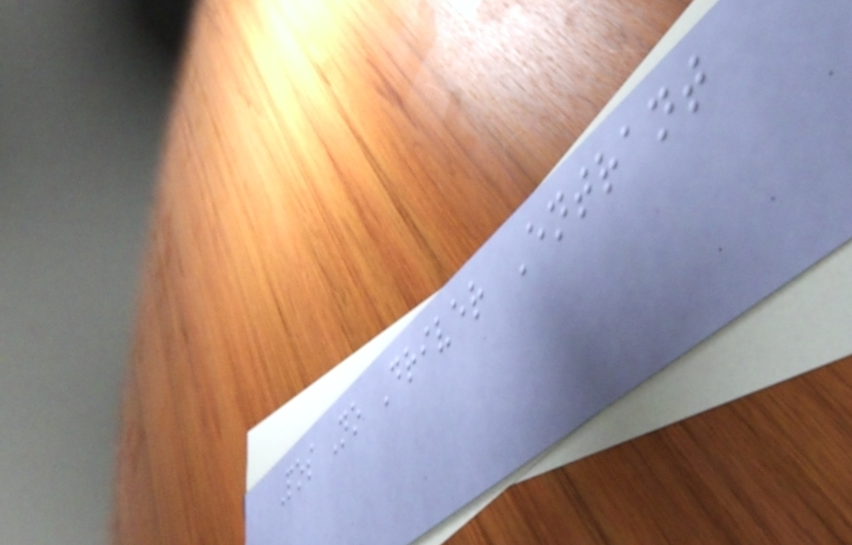Pos No Driver Entrant
